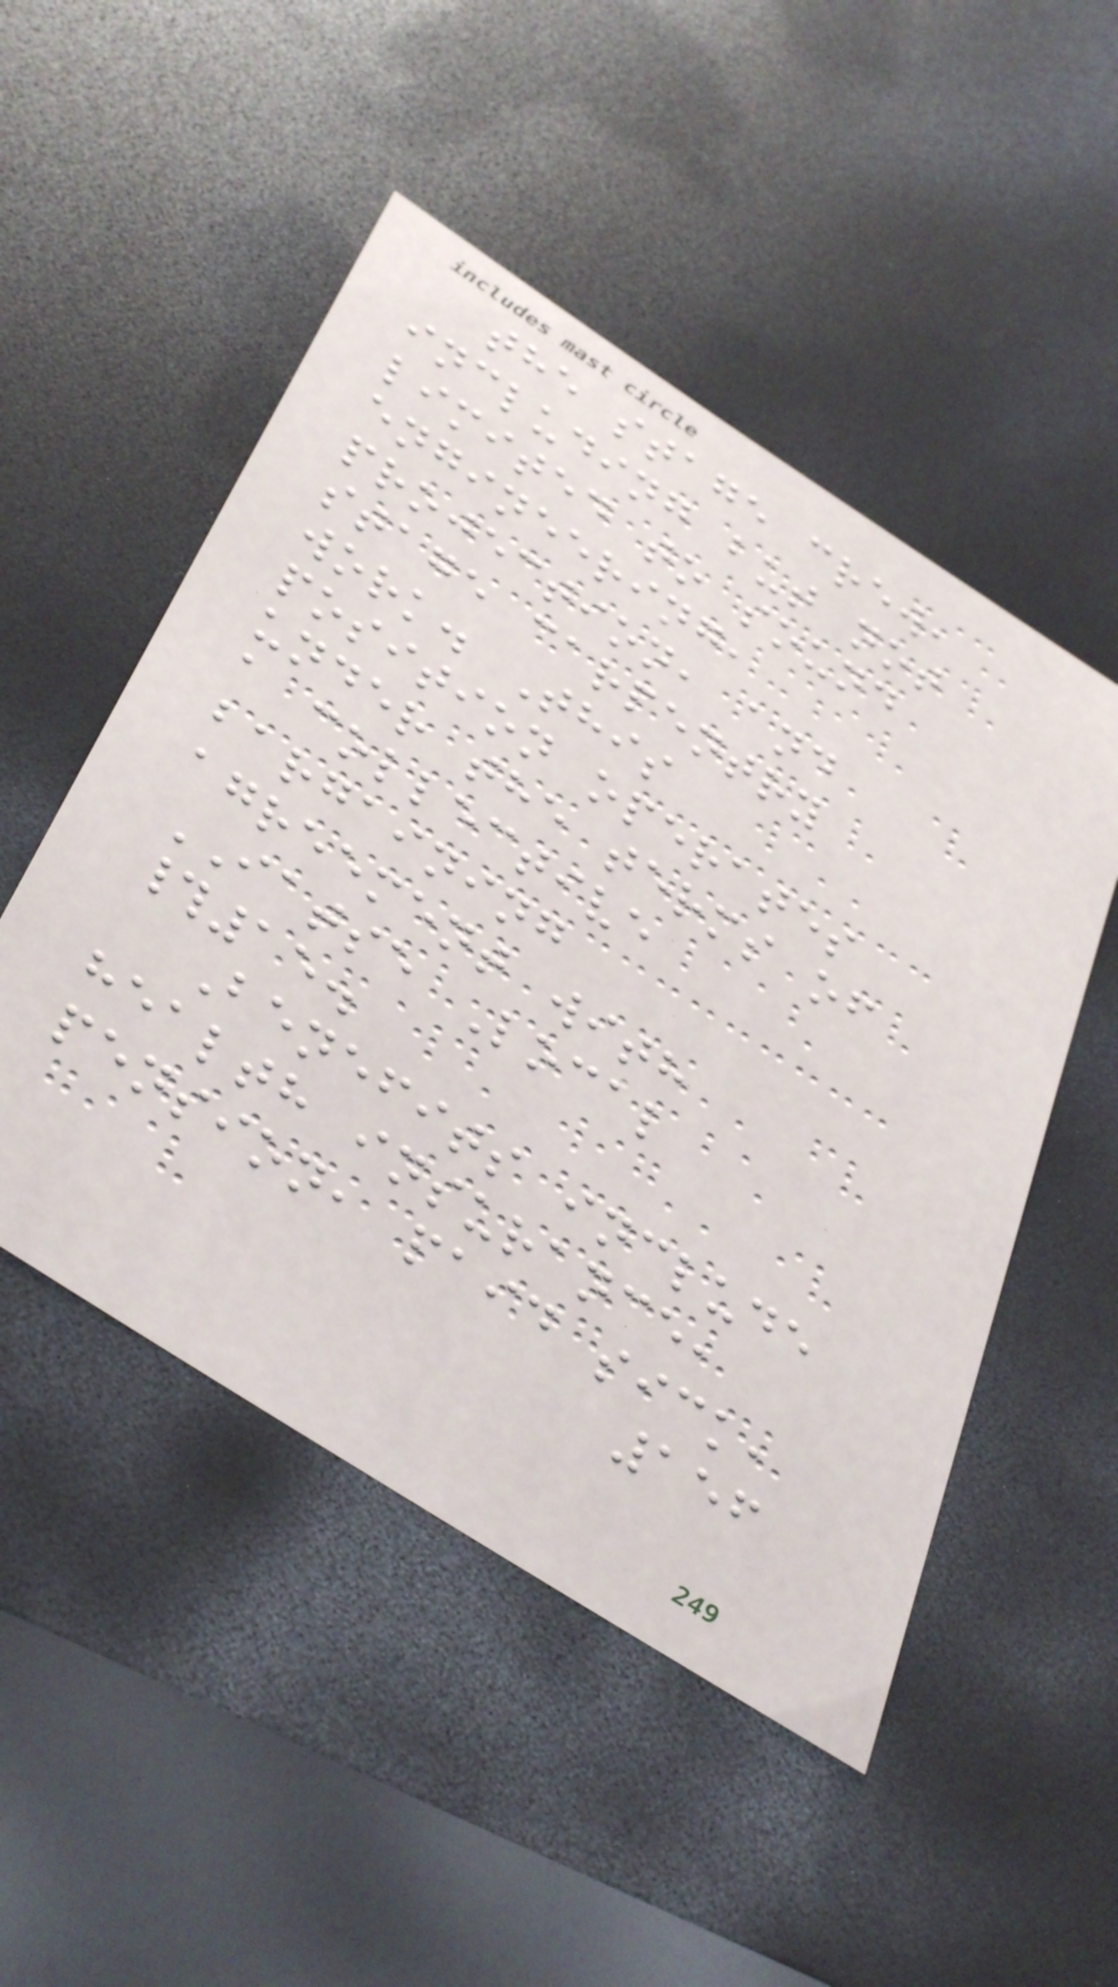the stage crew,
including but not
limited to sound
engineering,
projection, and
stage carpentry
work. This
position operates
under the terms of
a collective
bargaining
agreement with
IATSE Local
#15.
Benefits include
health insurance,
pension, paid sick,
156
